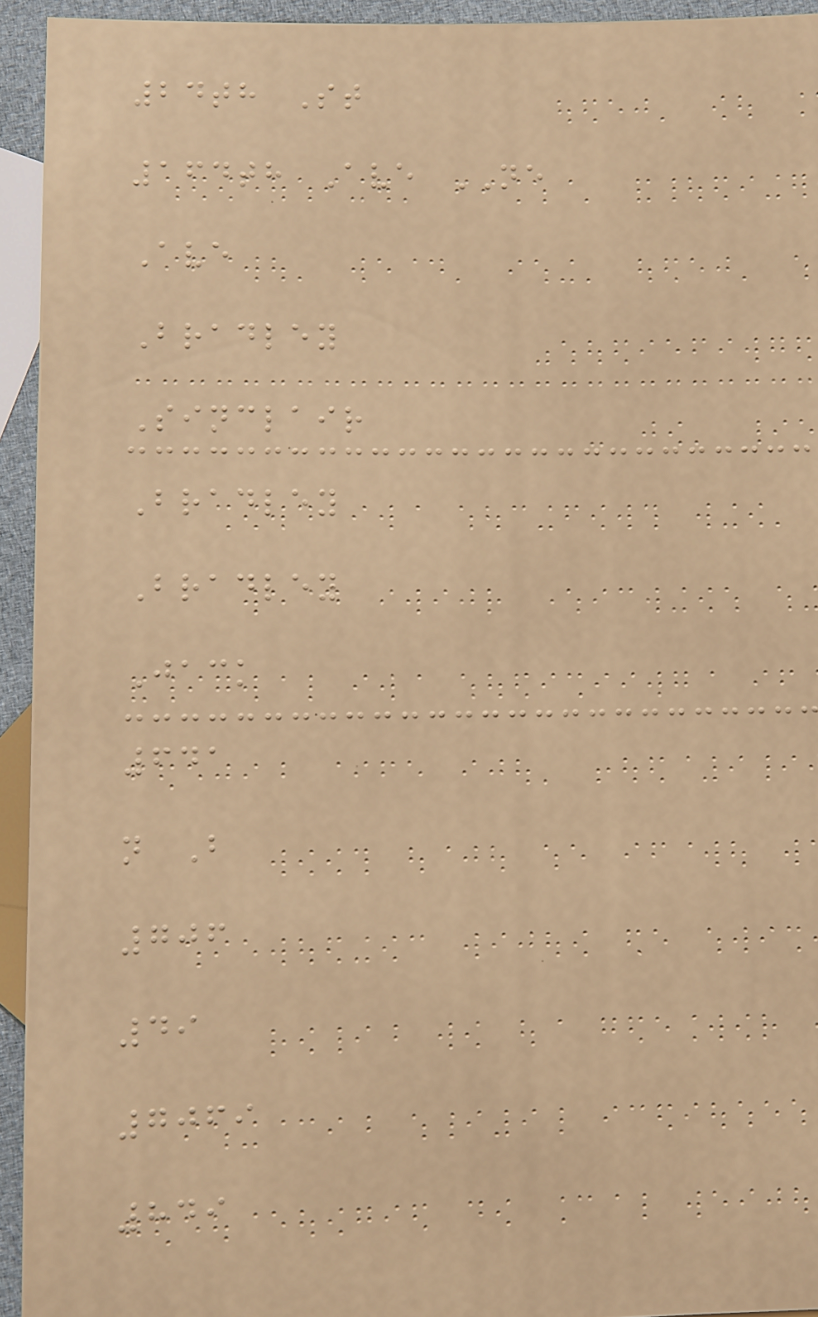24th St
164th Ave NE
Ave
Bradley
Sinclair
Bradley
Bradley
Jack
641
n B
706
49
7069
849
